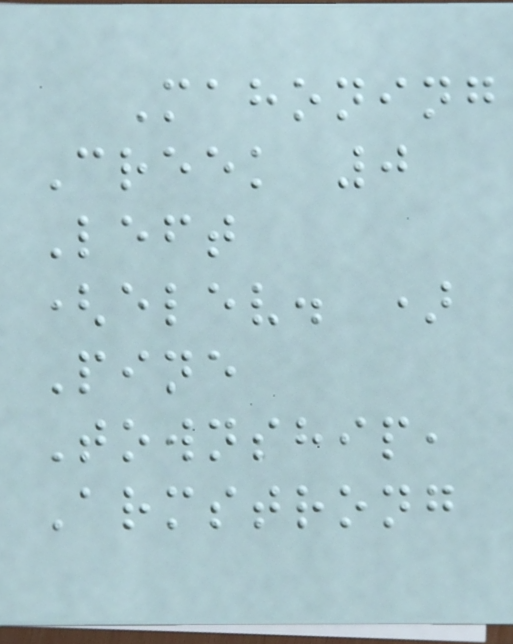Mahoning
Creek 0
Left
(elev. )
Pine
Township,
Armstrong
